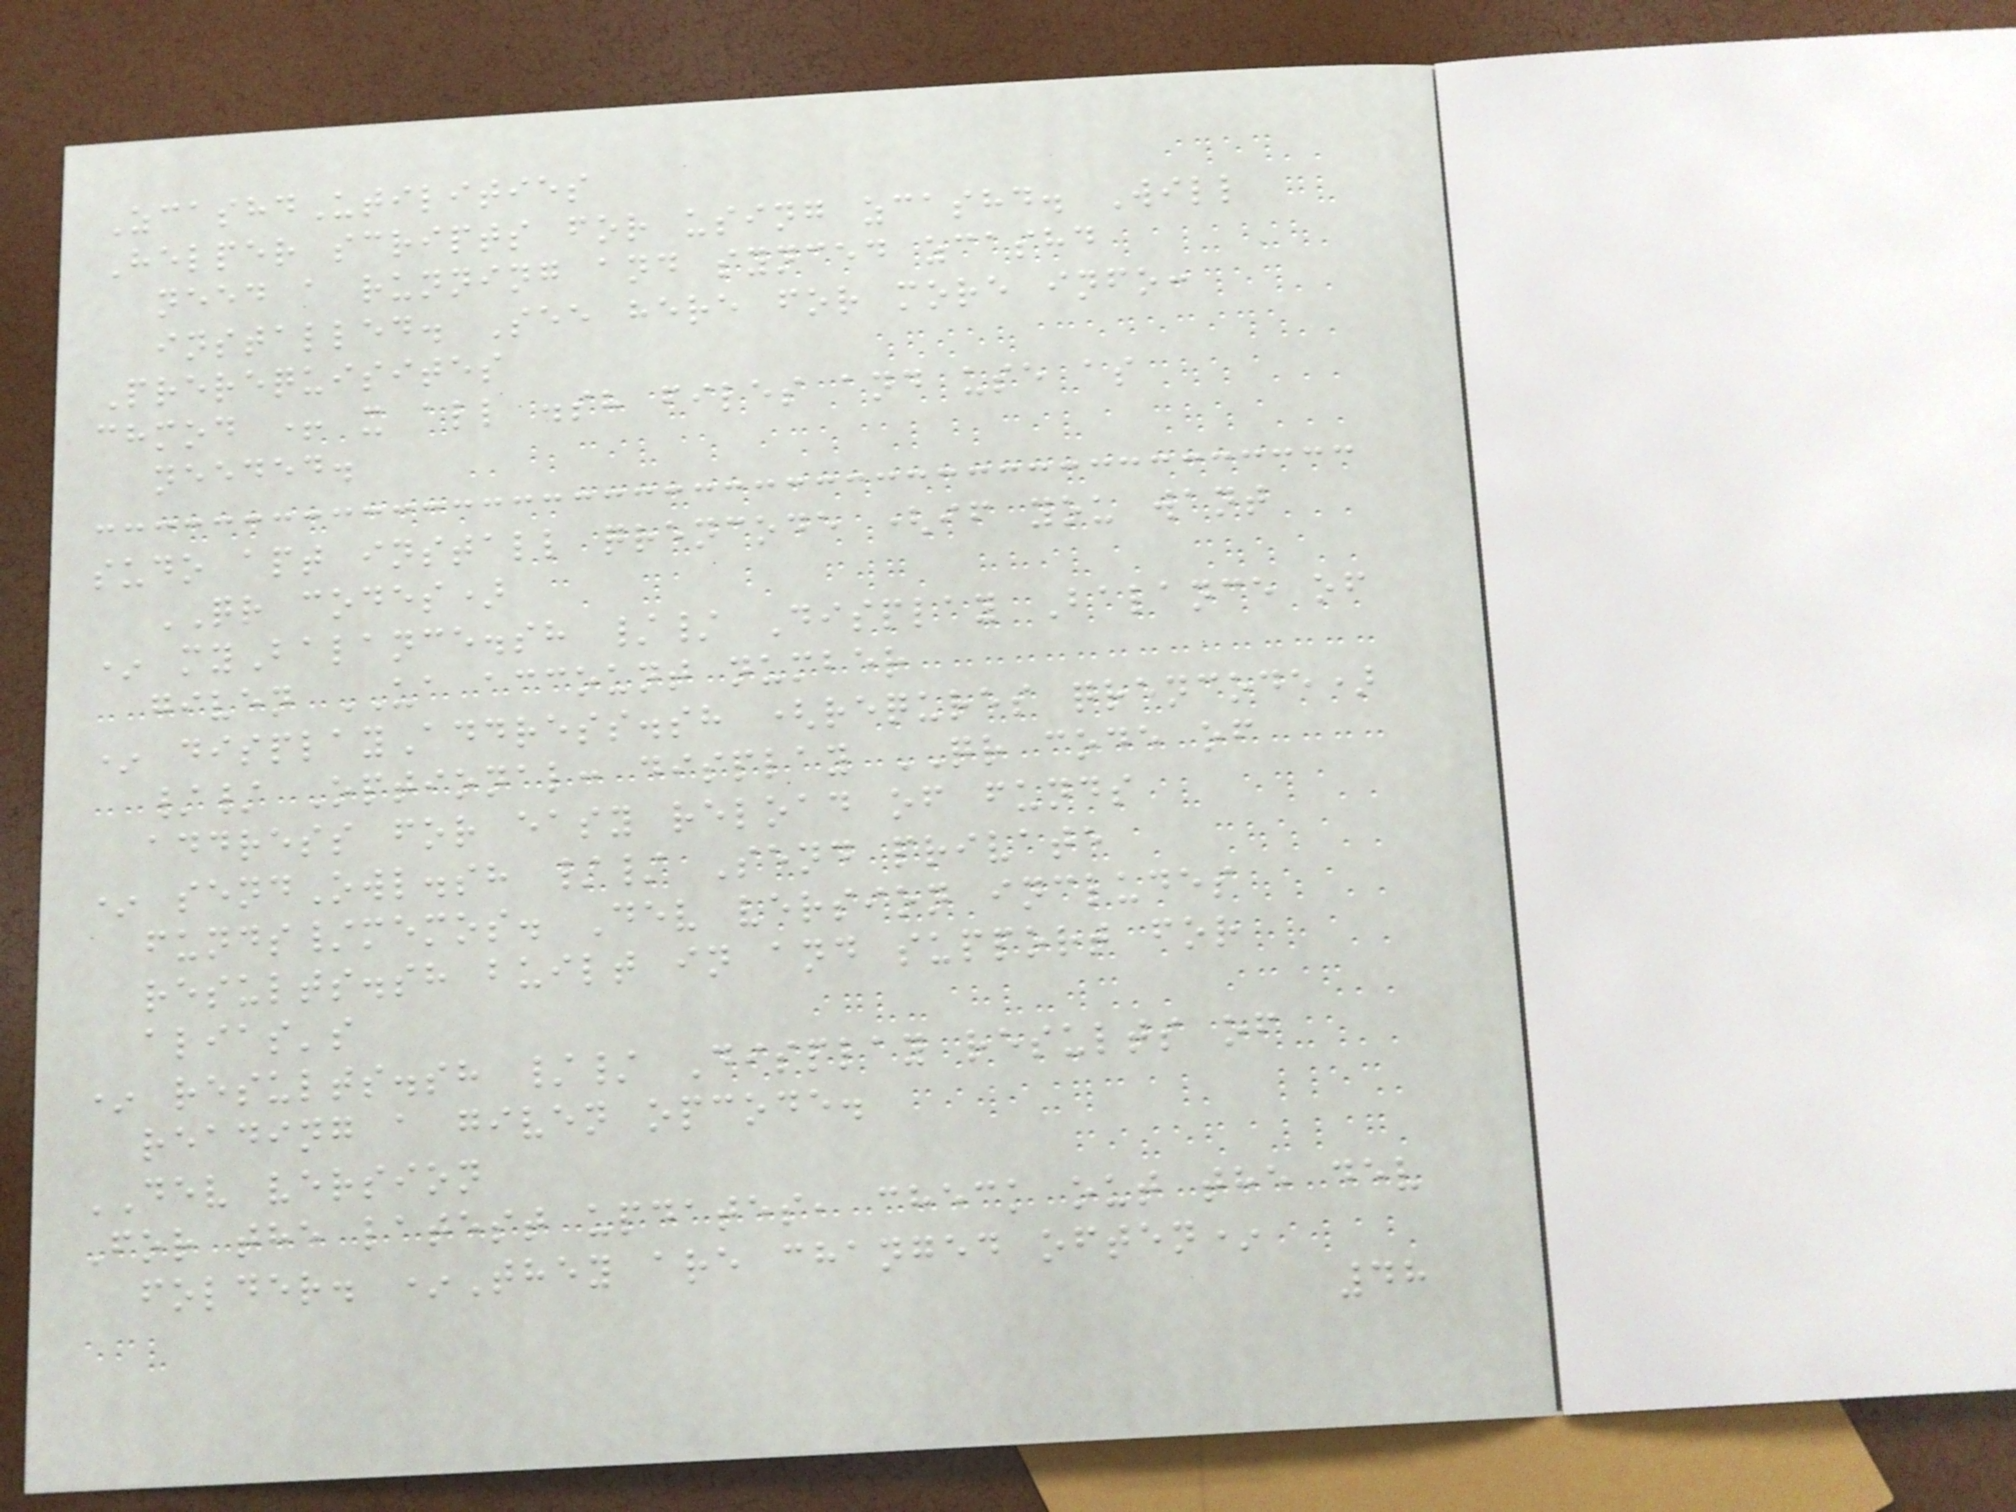ZcashdUtilities
Helper scripts for using zcashd. Will
need a running and synced zcashd
installed. See here for more info:
Prerequisites
chmod + x all .sh files and use as
needed.
sudo apt install qrencode (if you want
QR codes)
* myBalance.sh // Display Balance of
given UA account number
* displayAddress.sh (requres qrencode)
// Optional: display QR code of
address for easy reload of funds
* sendOwl.sh // Send private
funds/memos. Dev version includes
results.sh built in and support for
alias's
* results.sh // Display results of
reading a given opcode.
DEV version
For the latest updates, check out the dev
folder. *They are changed often*
48
